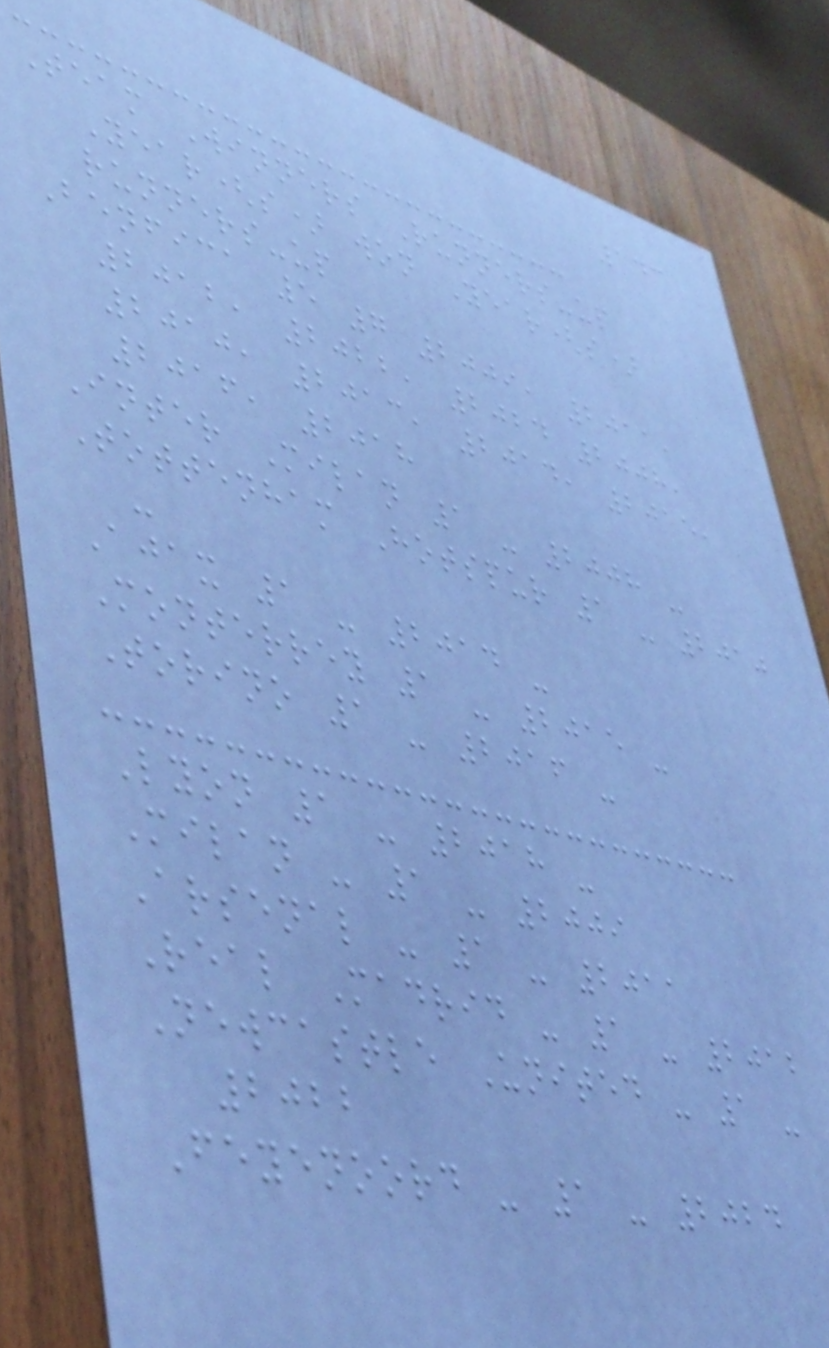143
Team Winners Runners-up
Year(s) won Year(s)
runners-up
Benfica 5 7 2009, 2011,
2012, 2022, 2024 2008,
2010, 2013, 2014, 2015,
2016, 2018
Inter Milan 1 - 2008 -
Tottenham Hotspur 1 - 2010
-
Ajax 1 - 2014 -
Monterrey 1 - 2015 -
Torino 1 - 2016 -
Lyon 1 - 2018 -
Milan - 1 - 2009
Arsenal - 1 - 2011
Real Madrid - 1 - 2012
Newcastle United - 1 -
2022
Feyenoord - 1 - 2024
